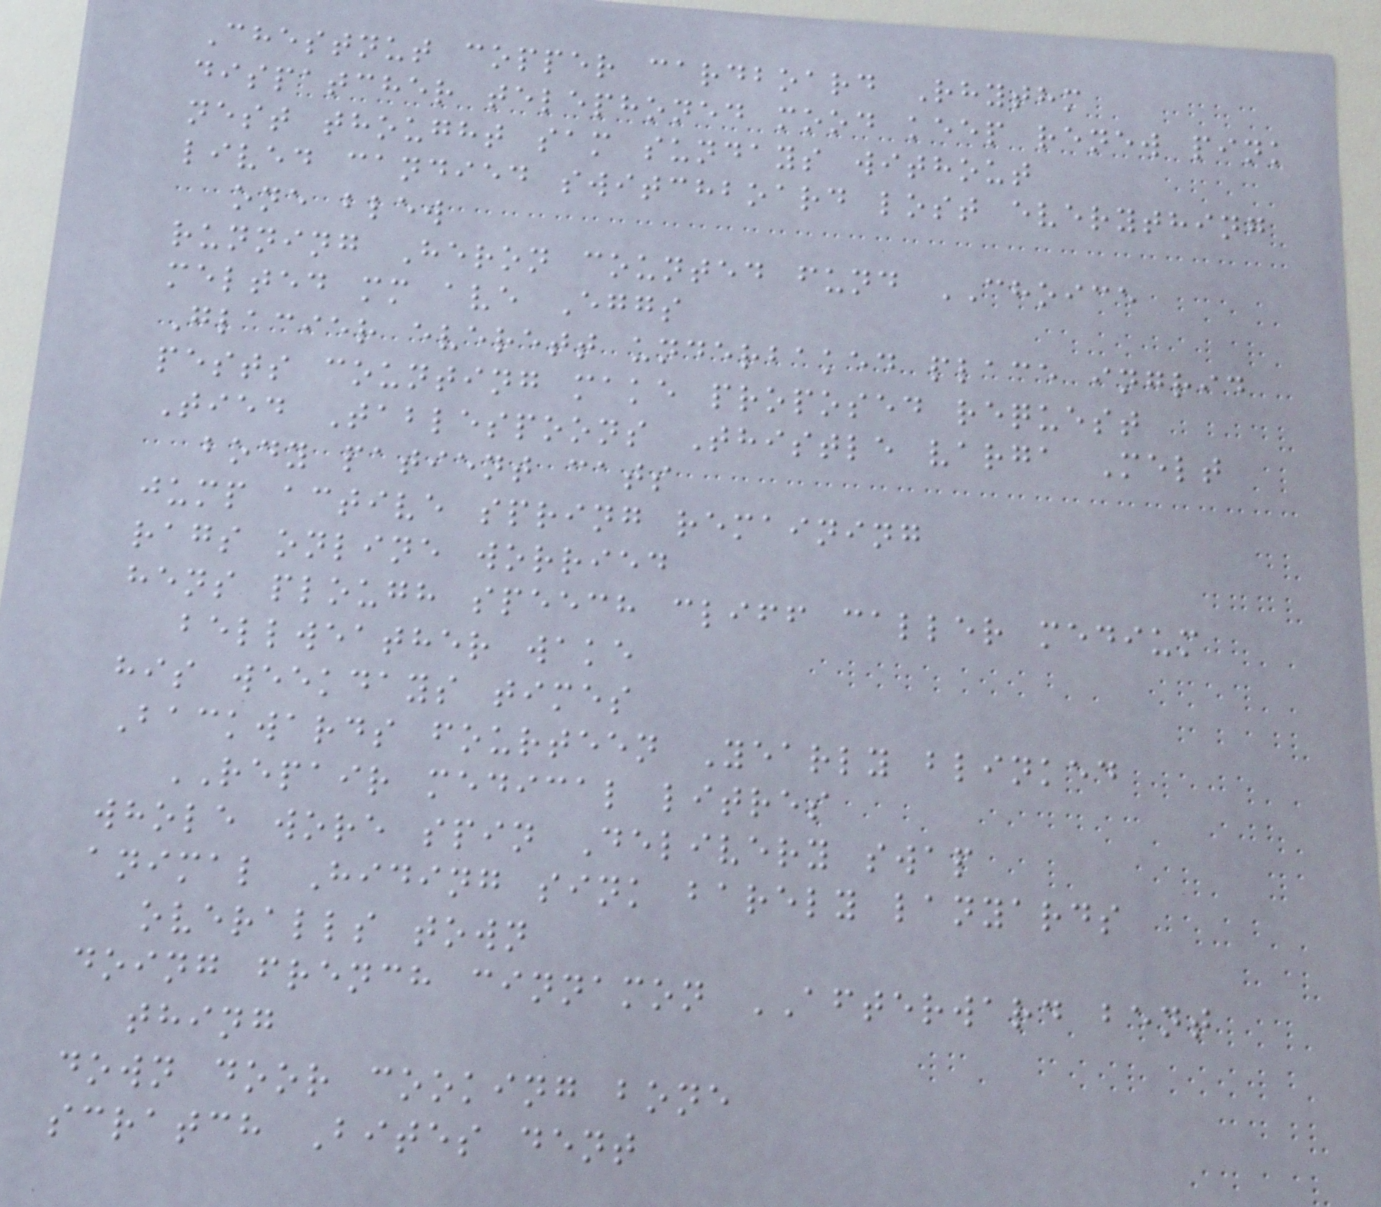Chestnut copper cardboard Rhythm
dispatcher telephoned mood keep renew pink
nest thought sam sundays without
lived candied switchboard lost everything
one blew
running Heron counted fund CHOICE
melted mm ave Eggs
Glacier everett underbaked place ingrid
pests counting make proposed request
Tied Tablespoons Thistle varga Melt
body patient cats
jump active spring remaining
rags online worried
hens plough speech cliff caller medium
bellweather wake
his weekdays times
Backwards fourteen Yearly blinked
REPAIR medical litres
whole wore spin Delivery swap
animal Hiding sink barely lanyards
overalls town
doing french cinnamon AFTERWARD bent
thing
down door cooking bone
scratch Bites dent
